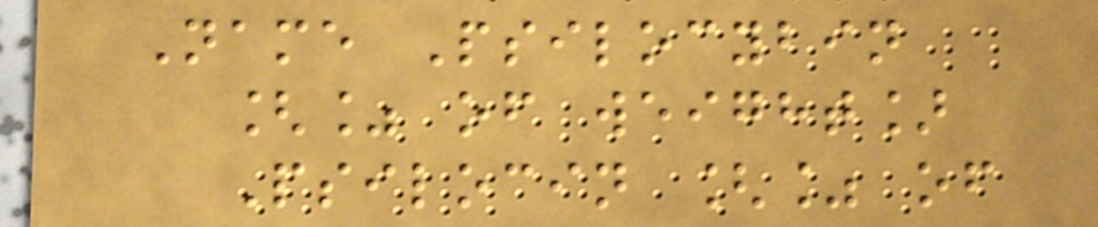Name Psilocybin
[% of weight]
Psilocin [% of
